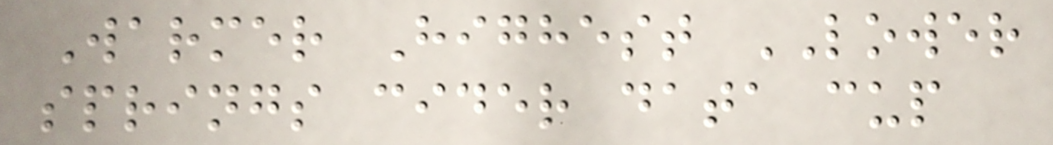Warmer Highest LOWER
springs cider data cup
